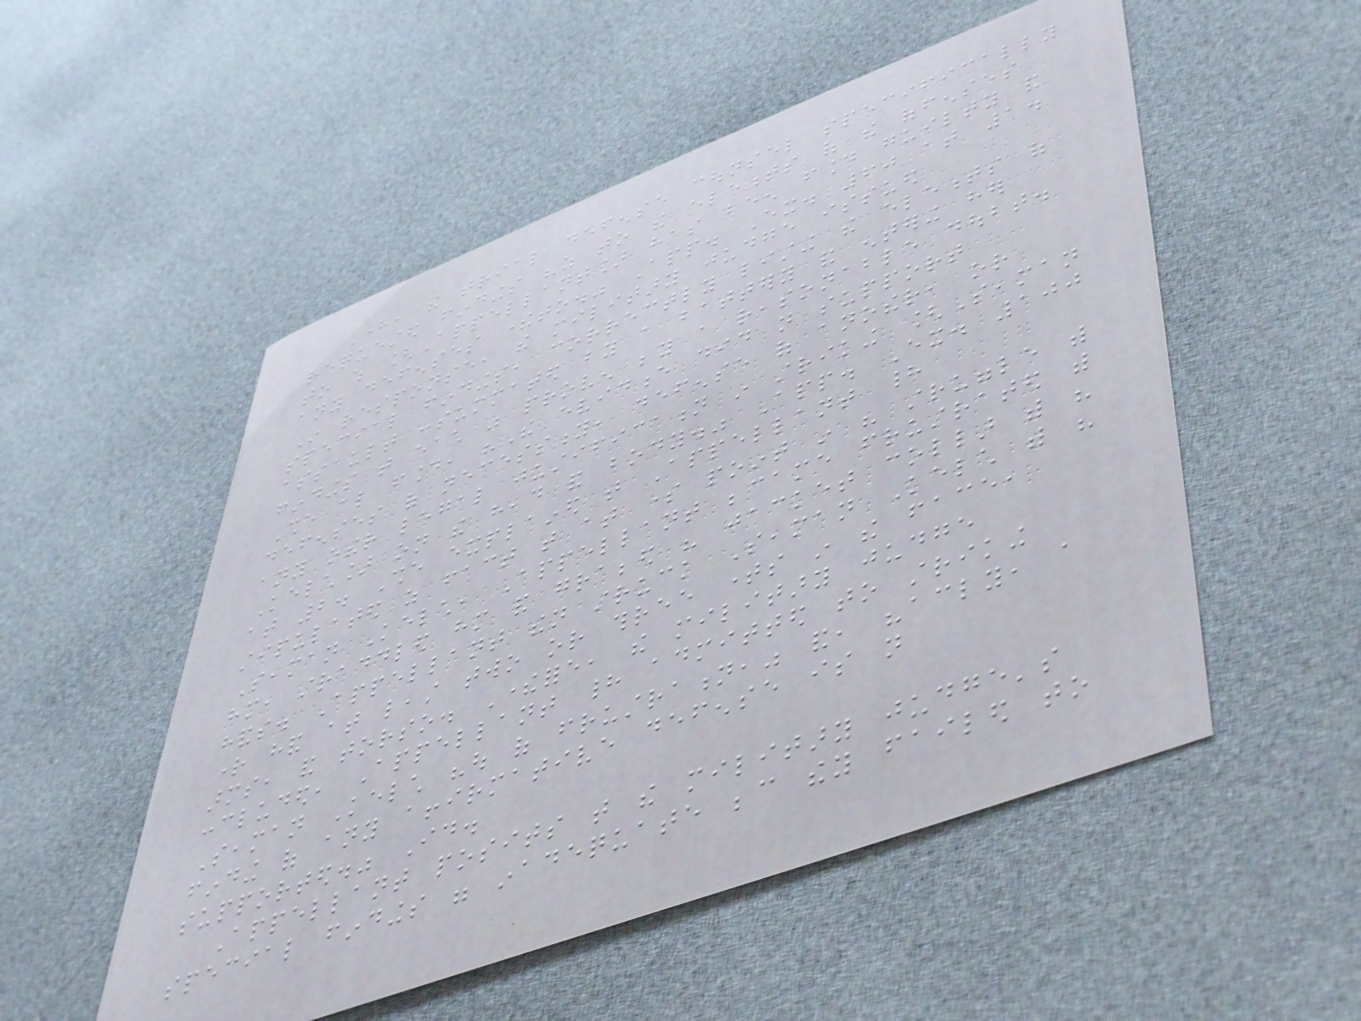Here, the trial defense counsel specifically
requested findings "as to the elements of the offenses
to which [Appellant] has been found guilty and
any defenses thereto." App. Ex. 60 at 1.
In response, the military judge issued
special findings, correctly listing the elements of
assault consummated by a battery and entering her
findings that each was proven beyond a reasonable doubt.
She also found, "The evidence did not support
defenses of necessity, defense of another, or
any other legal justification in striking [Seaman
Kelch] on the head and body." App. Ex. 100
at 2. She explained that Appellant had
stipulated as fact that at some point in his struggle with
Seaman Kelch, Appellant became frustrated with
him, straddled him and grabbed his jacket collar with his
hands. Appellant then struck Seaman Kelch with his
right hand at least two or three times in the face,
arms, and torso. Therefore, the military judge
concluded, Appellant had admitted to striking
Seaman Kelch "out of frustration," and, "accordingly, a
finding of any affirmative defense is not
supported." Id.
Appellant posits that the military judge's
special findings were inadequate because they failed to
